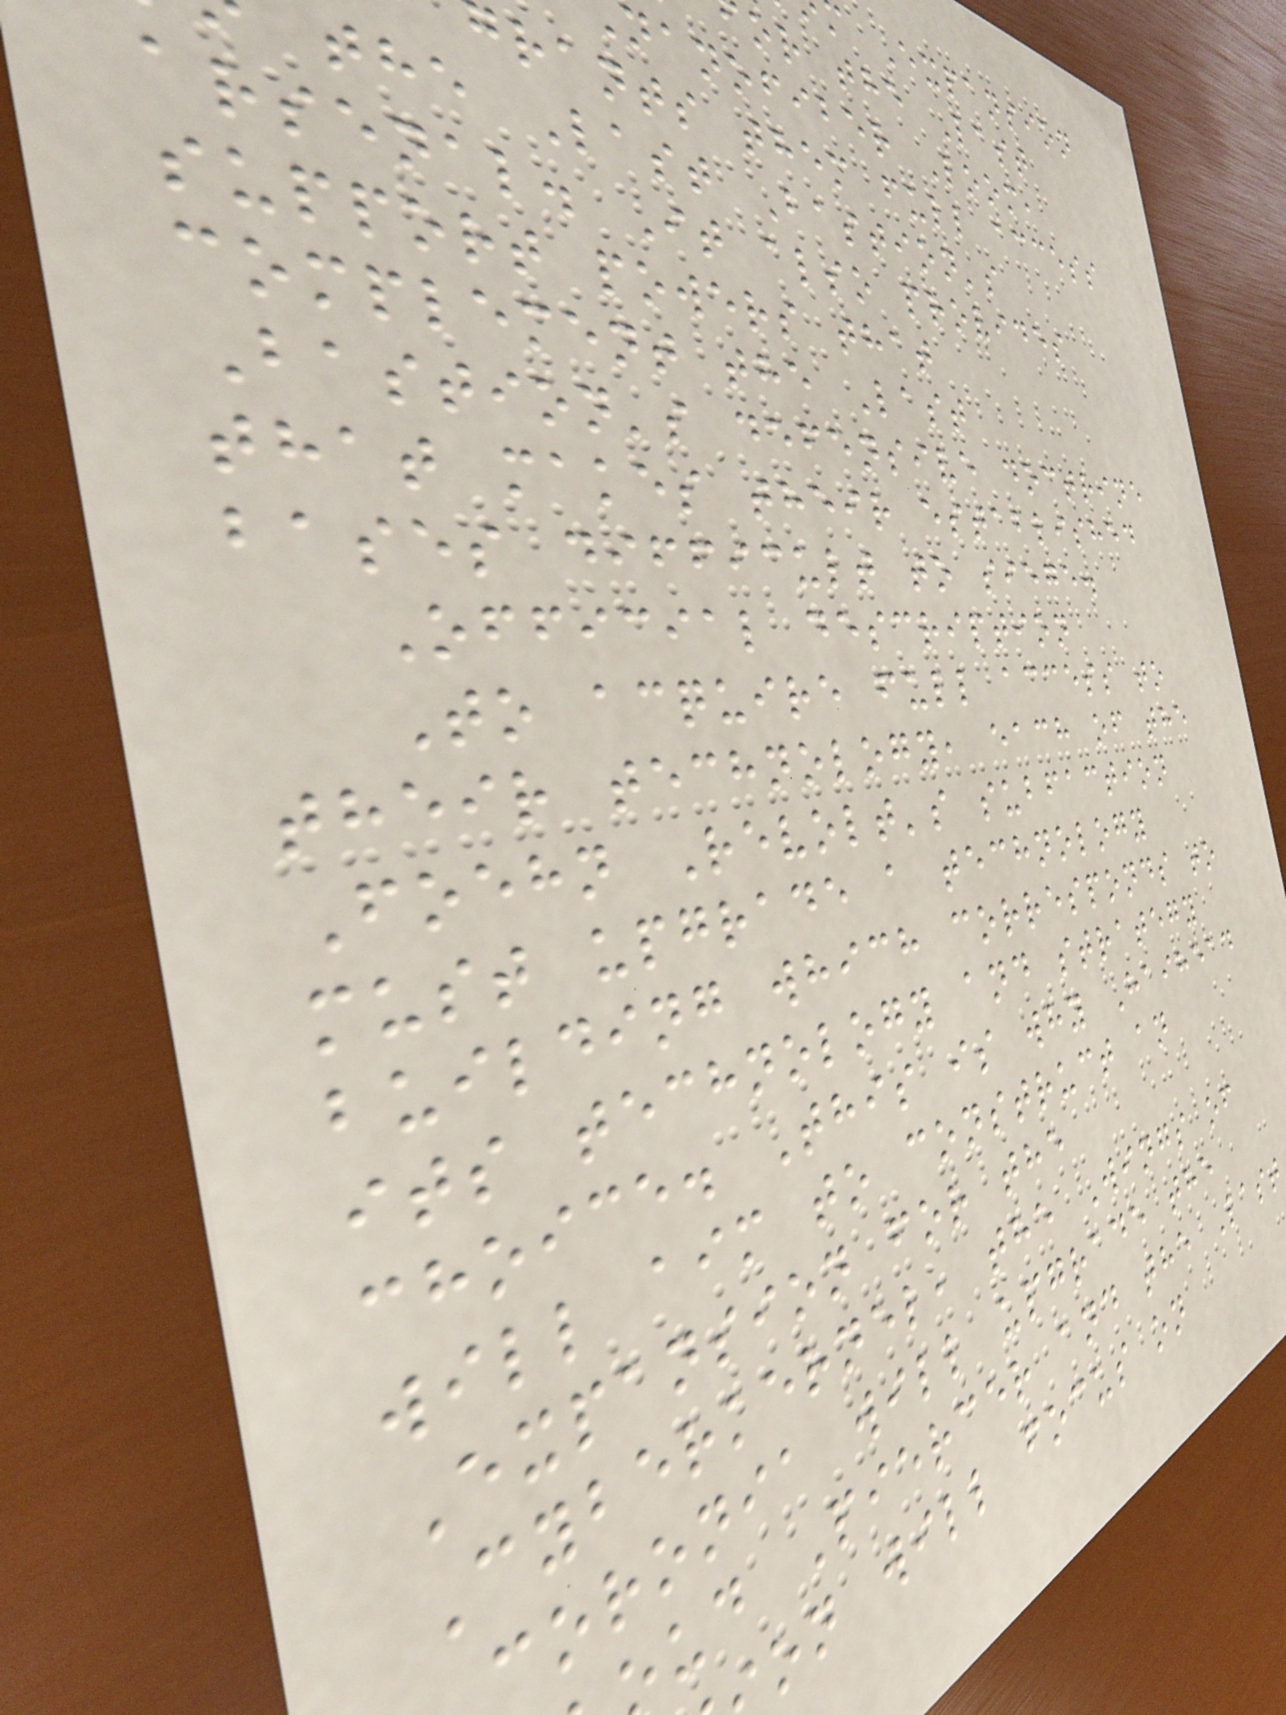Expansion
or the Last
nanofiber Loom,
rants them full access
the Last Bastion's
arsenal. It also provides
support powers that
complement the Last
Bastion's defensive doctrine
that makes their established
bases difficult to siege.
Official description
To acquire full access to
their technology, each of the
Foehn Revolt's subfaction
must upgrade a technology
building which corresponds to
its technology and strategy
choice. This is why Haihead
will aim to construct an
Expansion for the
Cyberkernel, the Wings of
coronia will upgrade the
ud Piercer and the Last
on will focus on
